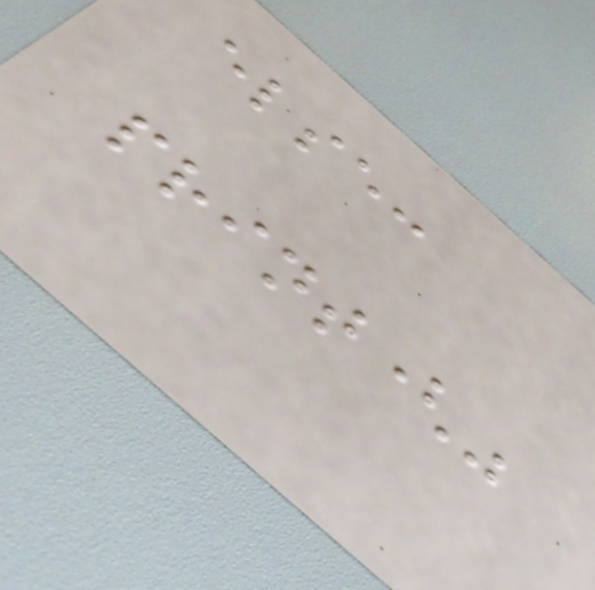else:
print("
